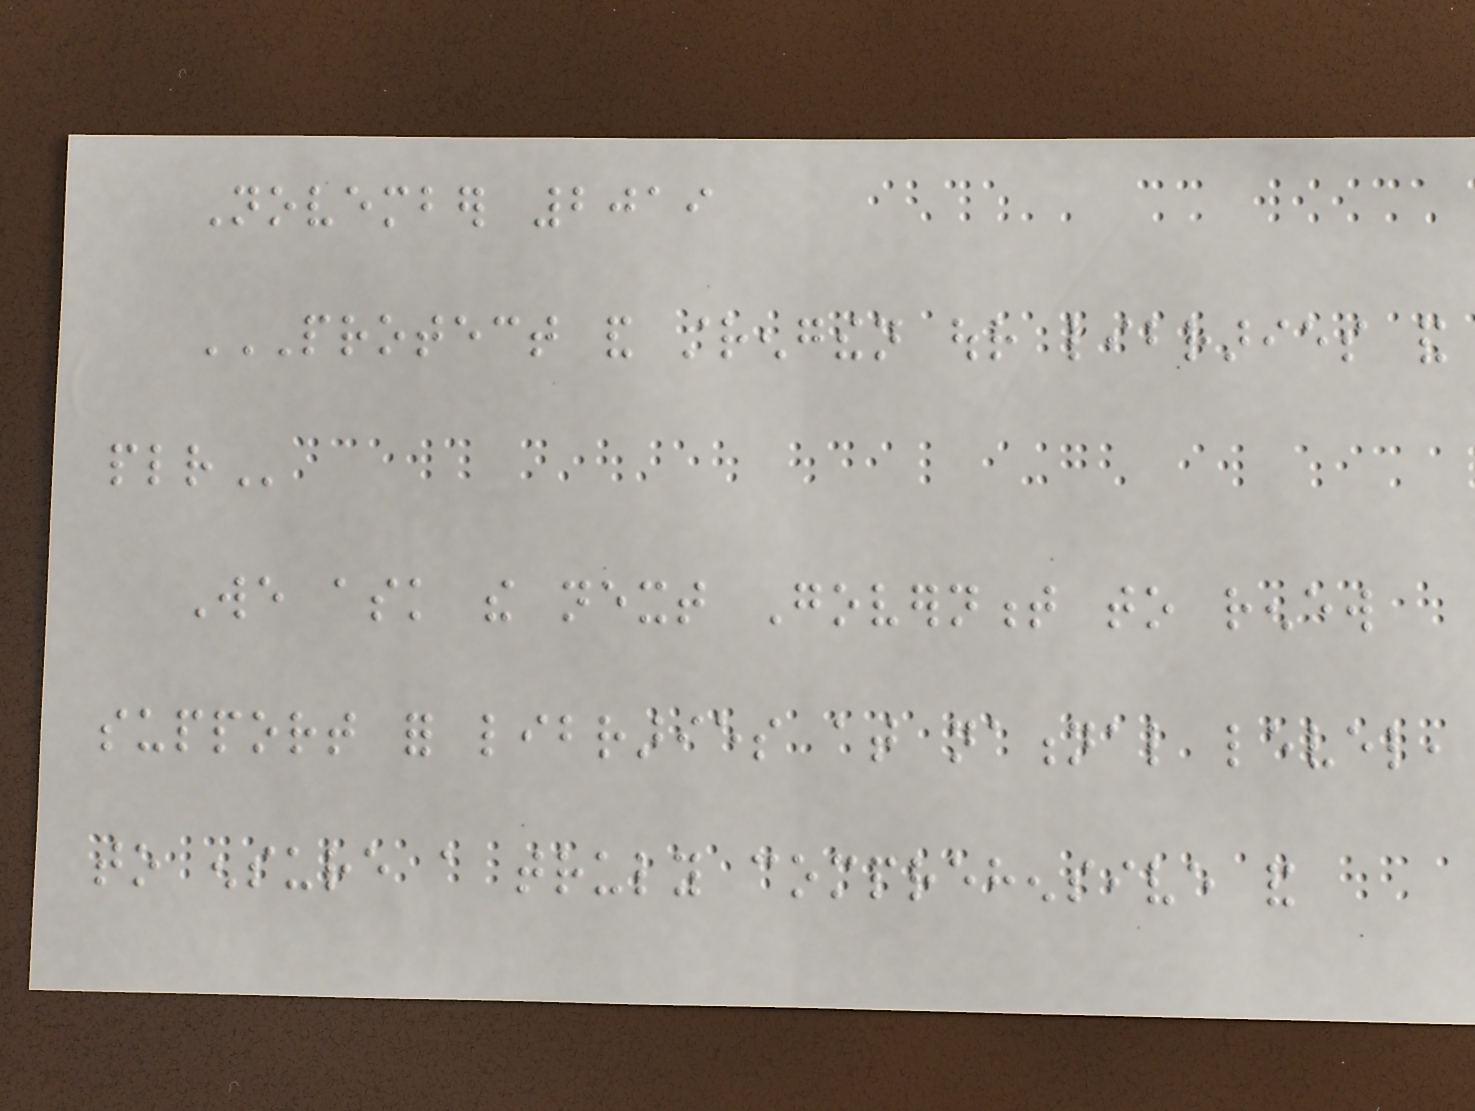November 2019
PROTECT AND STRENGTHEN OUR LIBRARIES AND
PLR
We ask the next Government to renew
support for libraries at national level,
to ensure a truly comprehensive and
